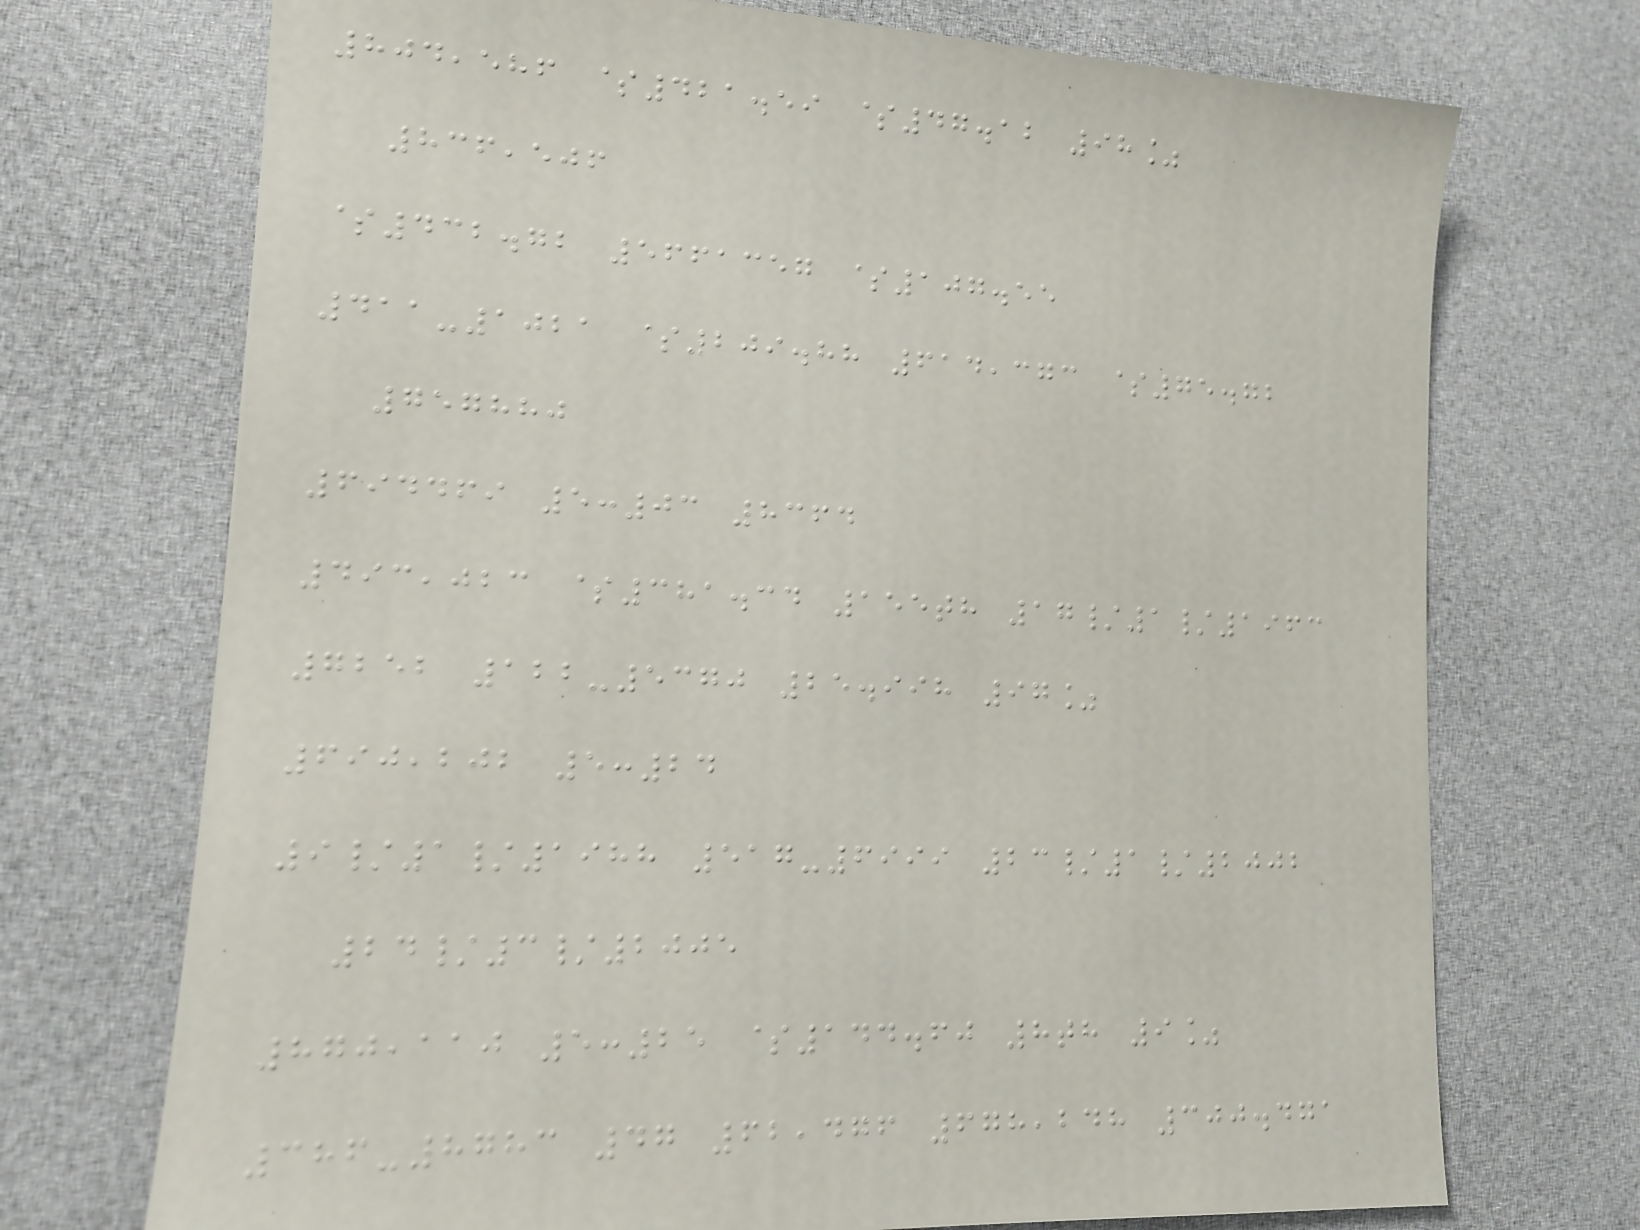804,586 $421.59 $47.12 98%
836,506
$432.72 5661357 $107.55
411-1021 $209.88 614,373 $75.72
757880
694469 5:03 8364
493,023 $381.34 155th 17/1/1963
7252 122-5370 25.998 97%
690,202 5:24
9/1/1988 517-6999 23/1/2002
24/3/2005
870,110 5:25 $144.60 8th 9%
386-8783 47 62,476 678,248 300.471
